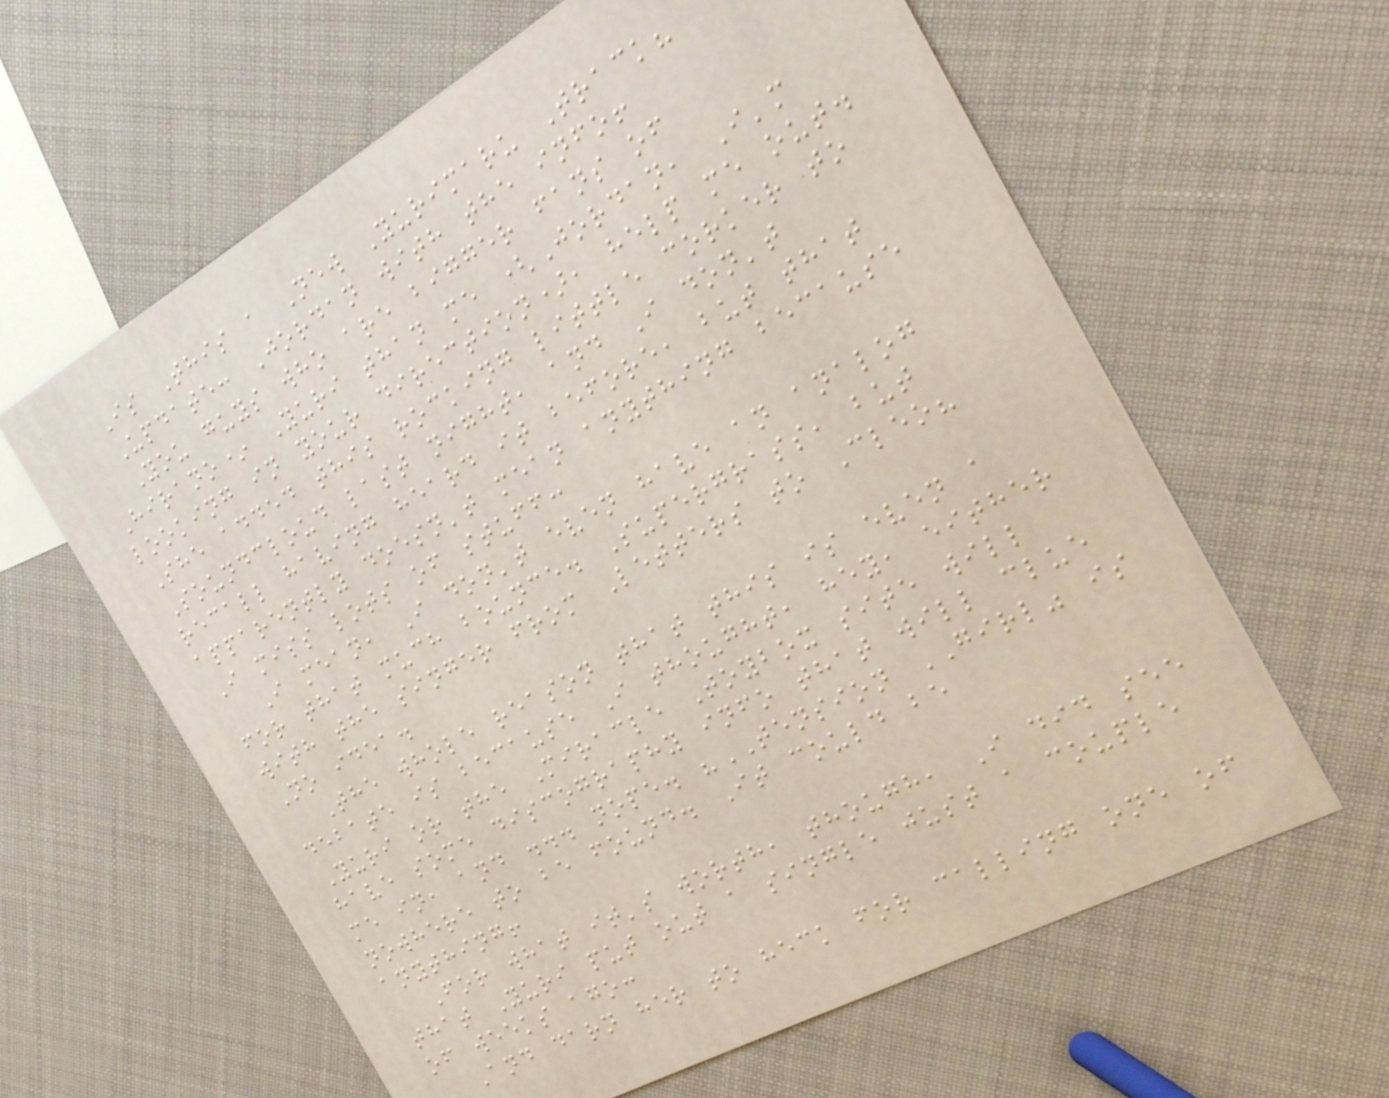Is This a New Yurimaru Track?
Update: Jordan with the info!
You guys who are bigger fans of
Hirano* Yuri than me (Jordan, I'm
looking in your direction), help me out.
She added this rocking little corker to
Soundcloud last night, and I don't
recall having heard it before, but that
apparently doesn't mean anything because
I miss lots of stuff:
I mean, I don't even have an analog
for that much bounce. Supergrass, but
with the singer from Letters to Cleo?
No idea.
The whole reason that this is even a
debate is because I thought, hey, either
Yuri or the Miracle Toybox site will
have some discography info that will clue
me in, and ... nope. "TENSION GIRL" is
nowhere to be found. It could be
anything!
For what it's worth, though, I did see
that Yuri put out a single just a couple
of weeks ago:
And darn her to heck for calling one of
